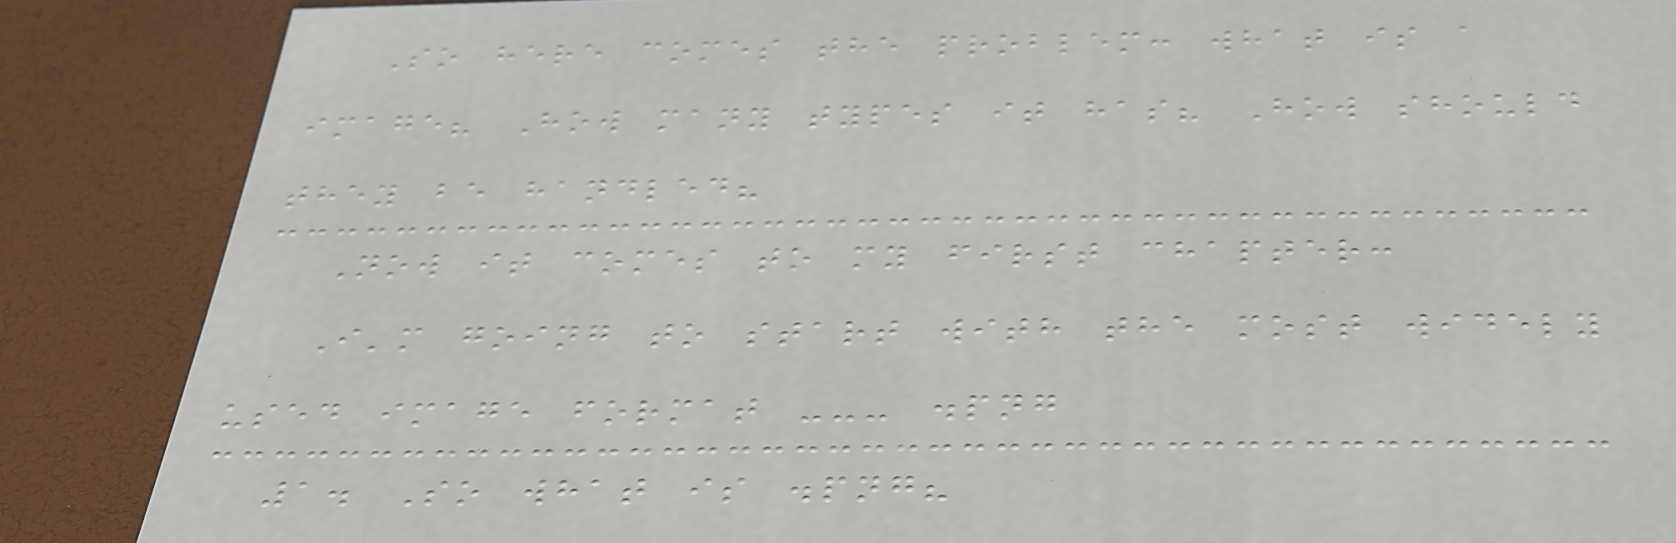So here comes the problem: what is a
image? How many types it has? How should
they be handled?
Now it comes to my first chapter:
I'm going to start with the most widely
used image format --- .png
1. So what is .png?
